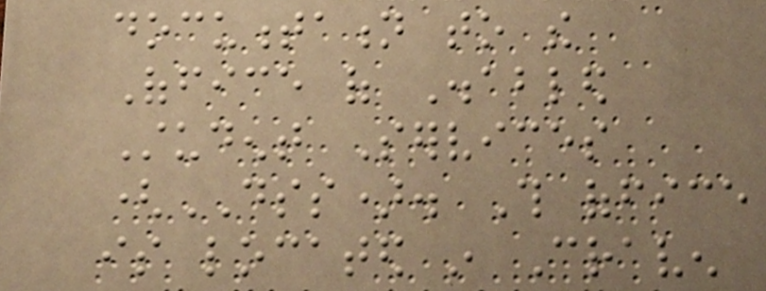documentation to the
Office of Disabled
Student Services
(DSS). This office
is located in Craven
